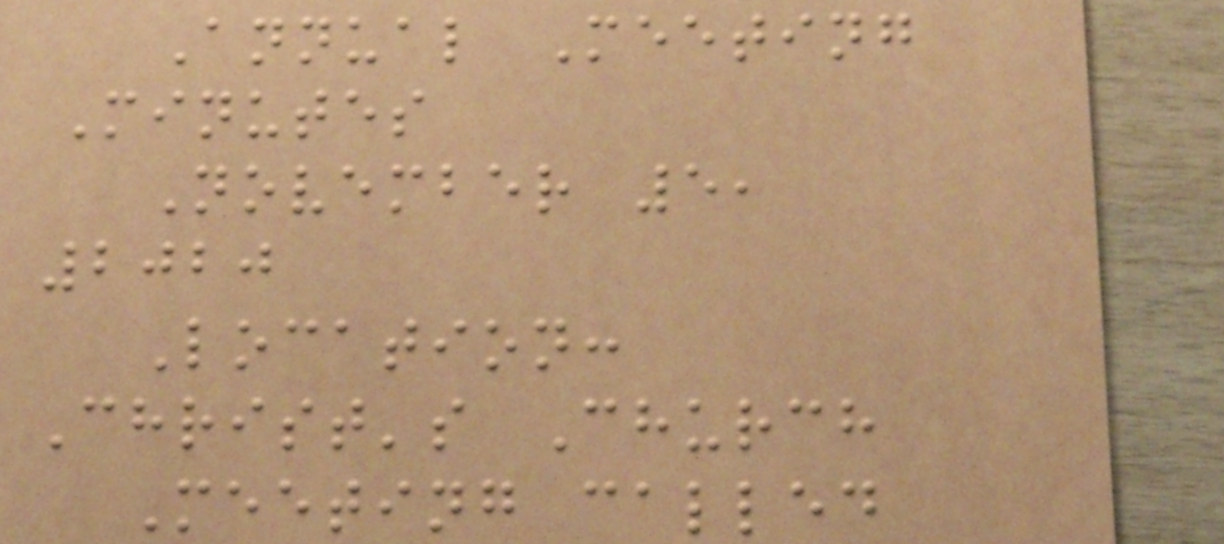Annual Meeting
Minutes
November 5,
2020
Location:
Christ's Church
Meeting called
